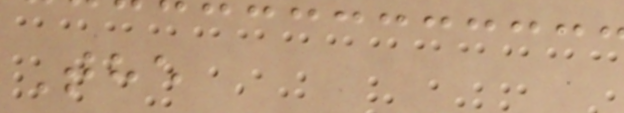The
